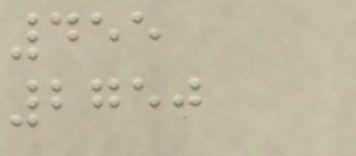455
2750
